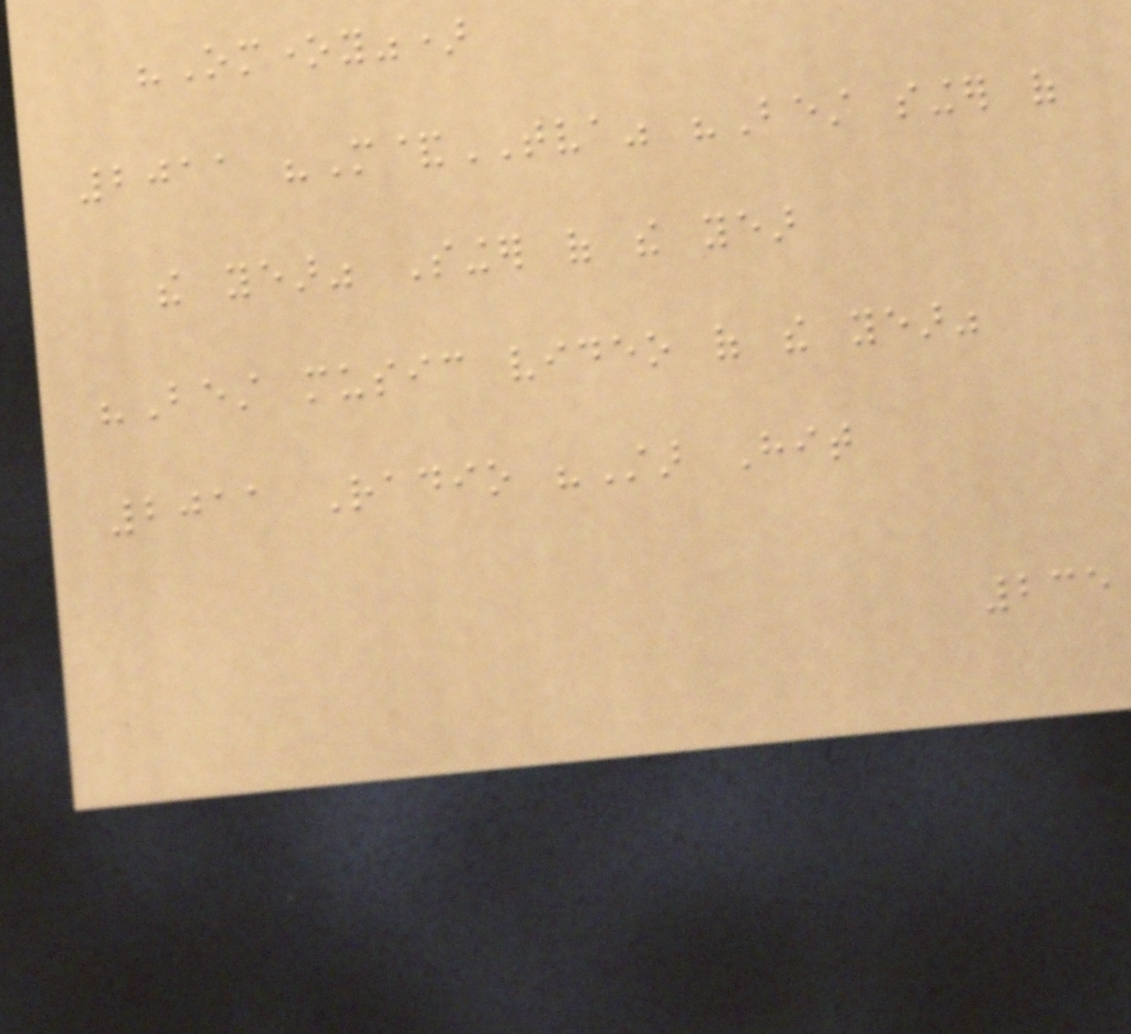"Omoney")
2011 "M&TVA" "Best singer of
the year" Singer of the year
"Best music video of the year"
2011 Radio "Star Hit
235
